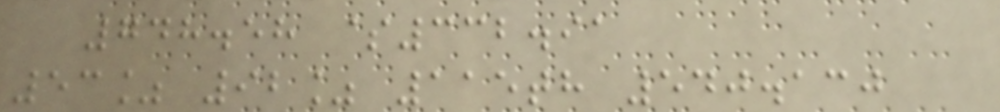748.58 $332.91
53% 92% 115th 540.130
